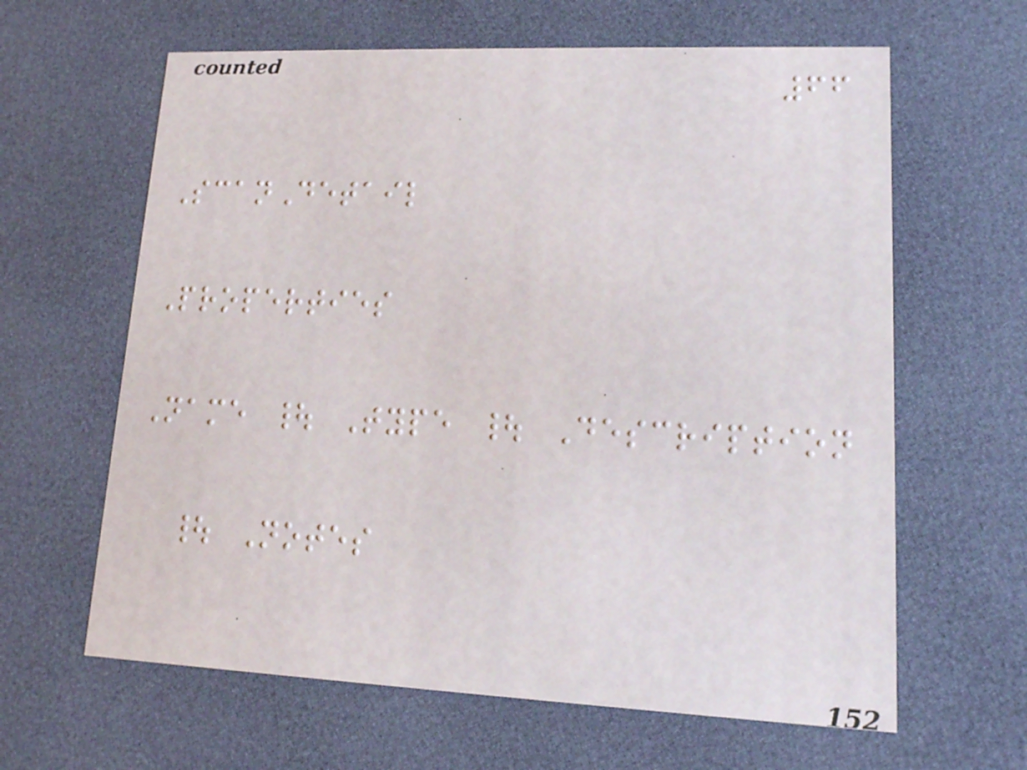66
ScanDetail
Properties
Name | Type | Description
| Notes
